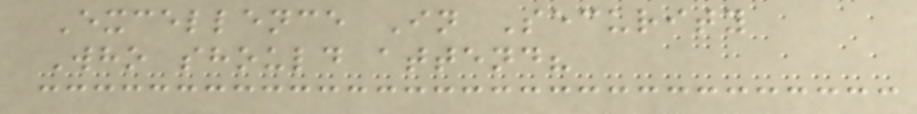Excellence In Security
Who should attend?
